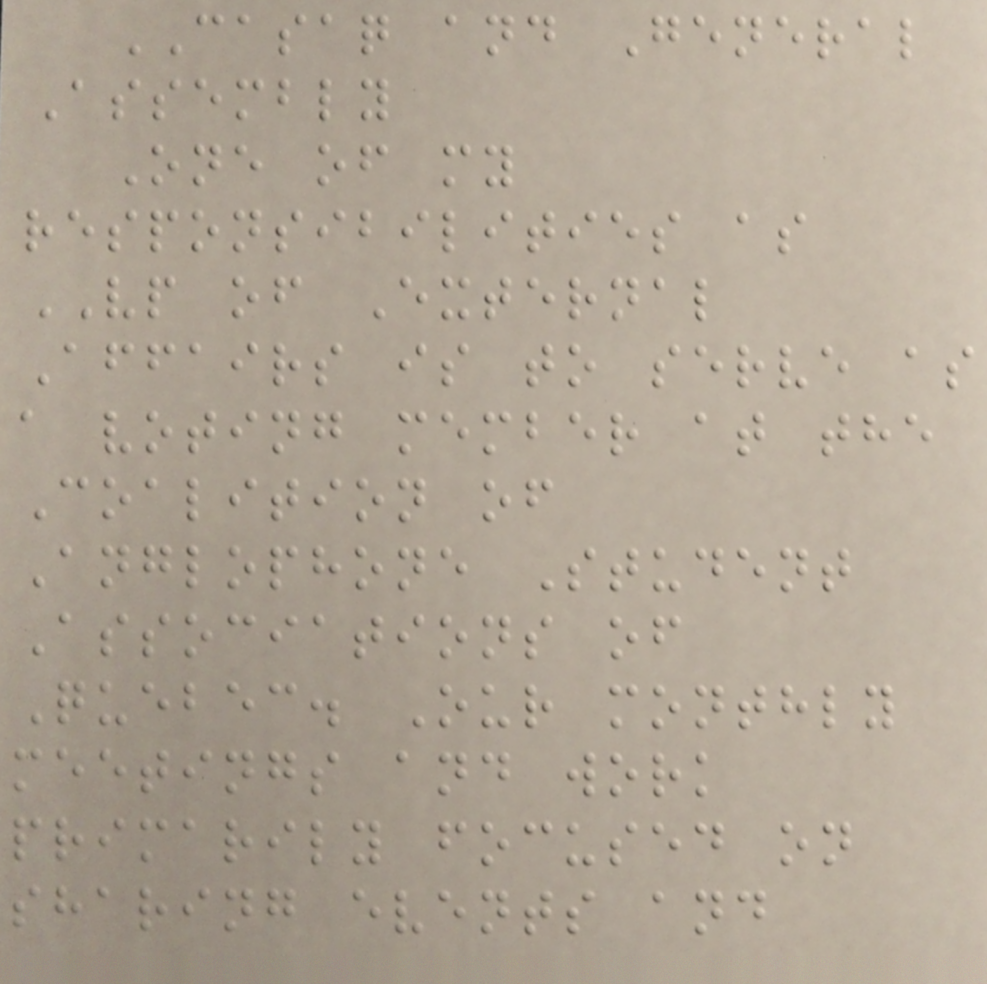CASAQ and General
Assembly
One of my
responsibilities as
VP of External
Affairs is to serve as
a voting member at the
Coalition of
Anglophone Student
Associations of
Quebec. Our monthly
meetings and work
primarily focused on
sharing events and
